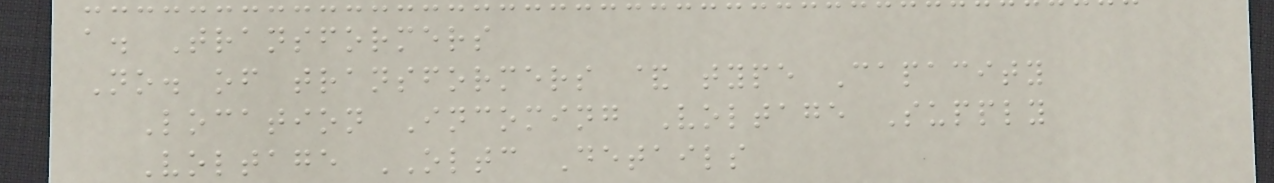a. Transformers
No. of transformers & type Capacity
Location Incoming Voltage Supply
Voltage OLTC Details
